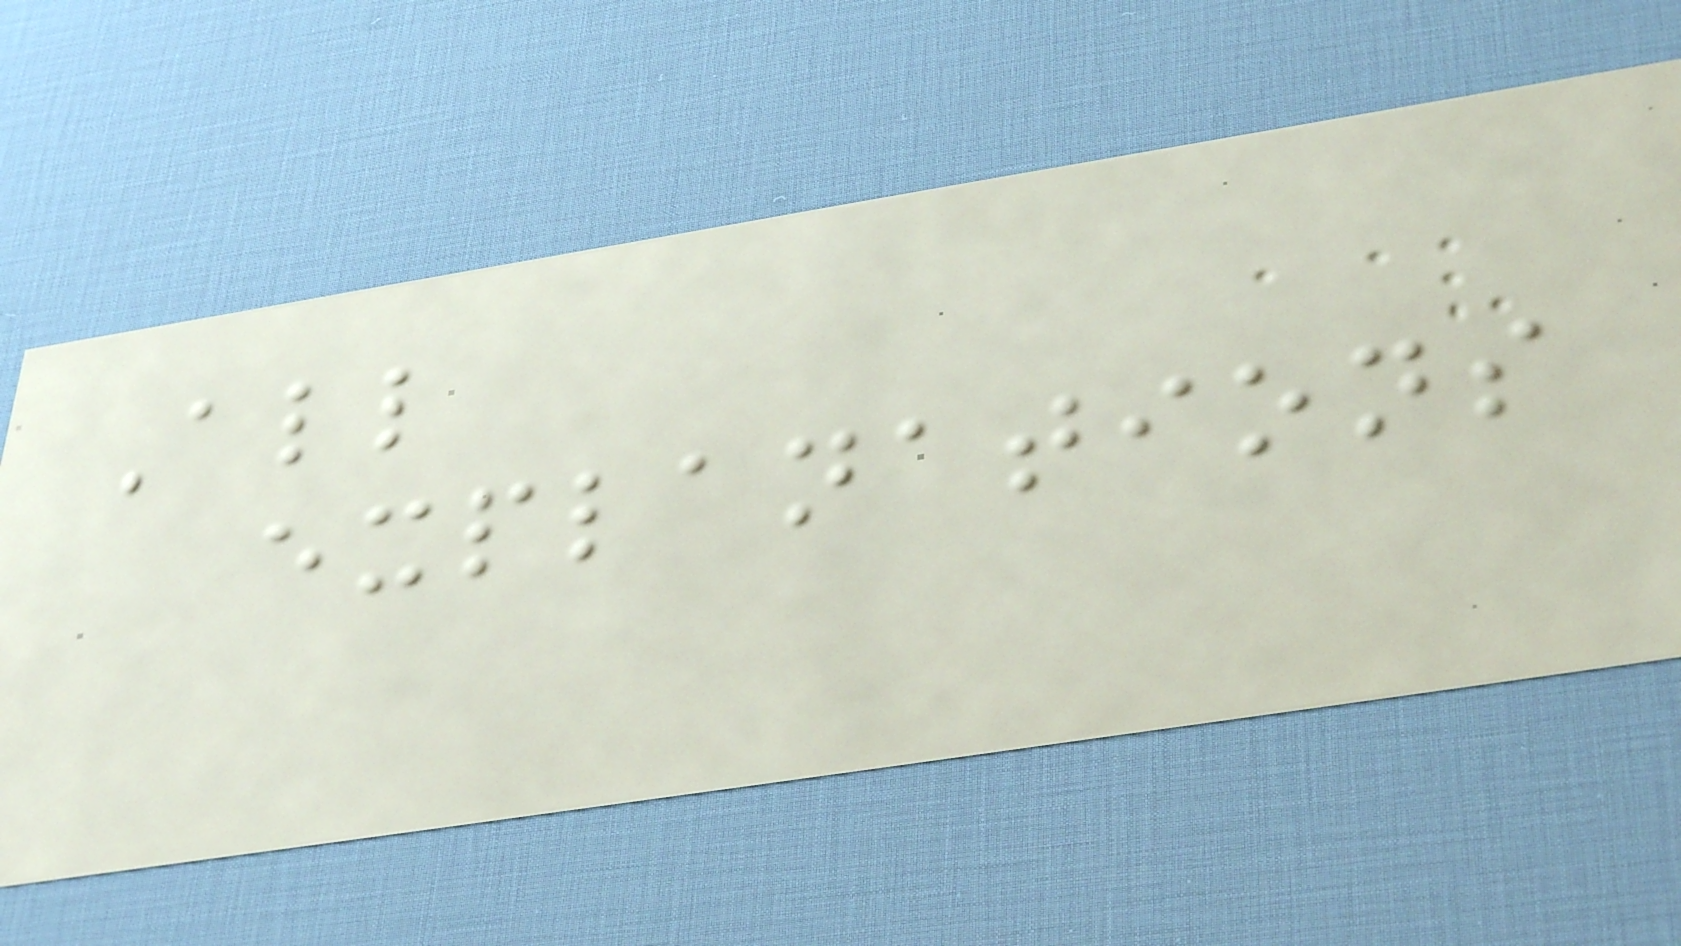All
explanations
